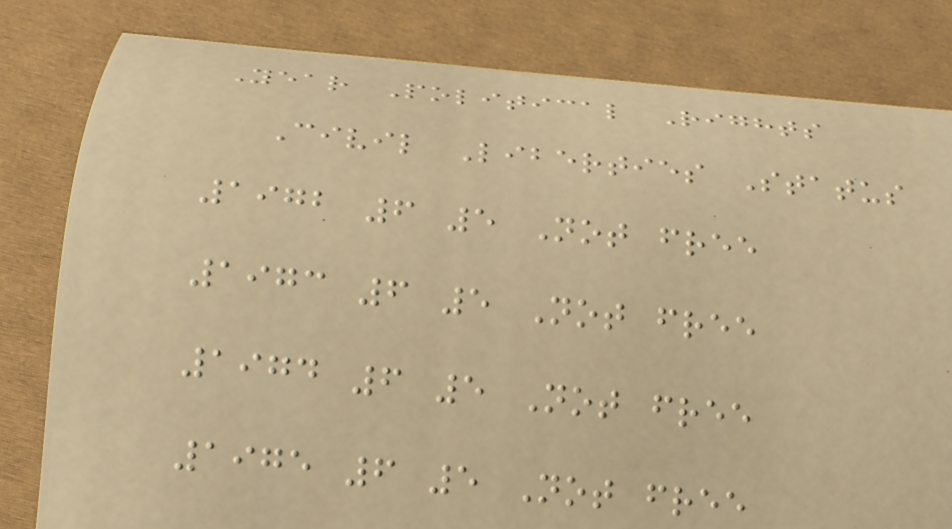Year Political Rights
Civil Liberties Status
1972 6 5 Not free
1973 6 5 Not free
1974 6 5 Not free
1975 6 5 Not free
